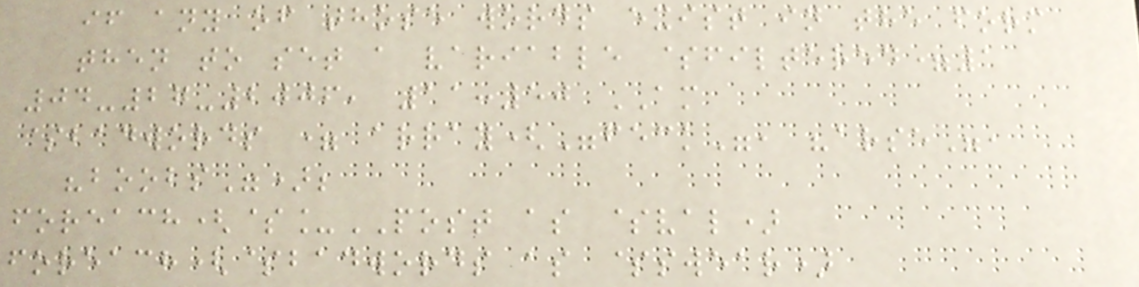if any of those words exist in the form
then to set a variable $filtered=1
04-27-2006, 11:50 AM
$badwords = array("feck", "arse",
"boobs");
foreach($_POST as $val)
foreach($badwords as $swear)
